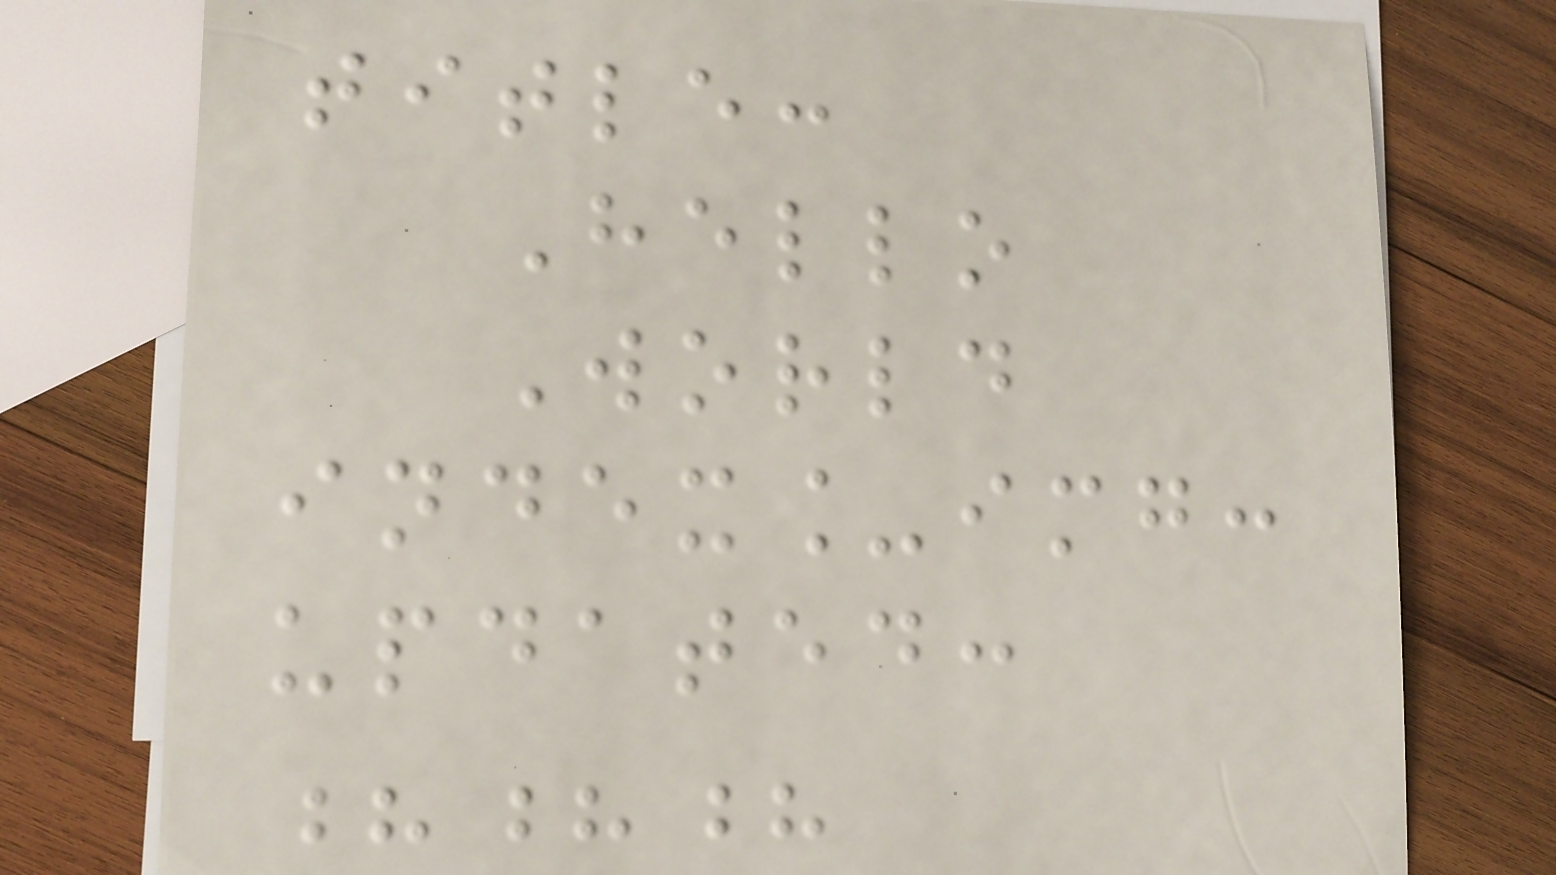title:
Hello
World
index_img:
updated:
???
